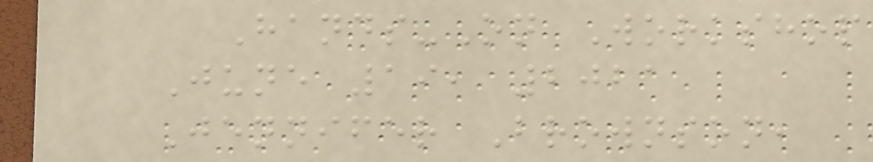Hands-On Workshop
June 19, 2021
Jennifer Brownson,
